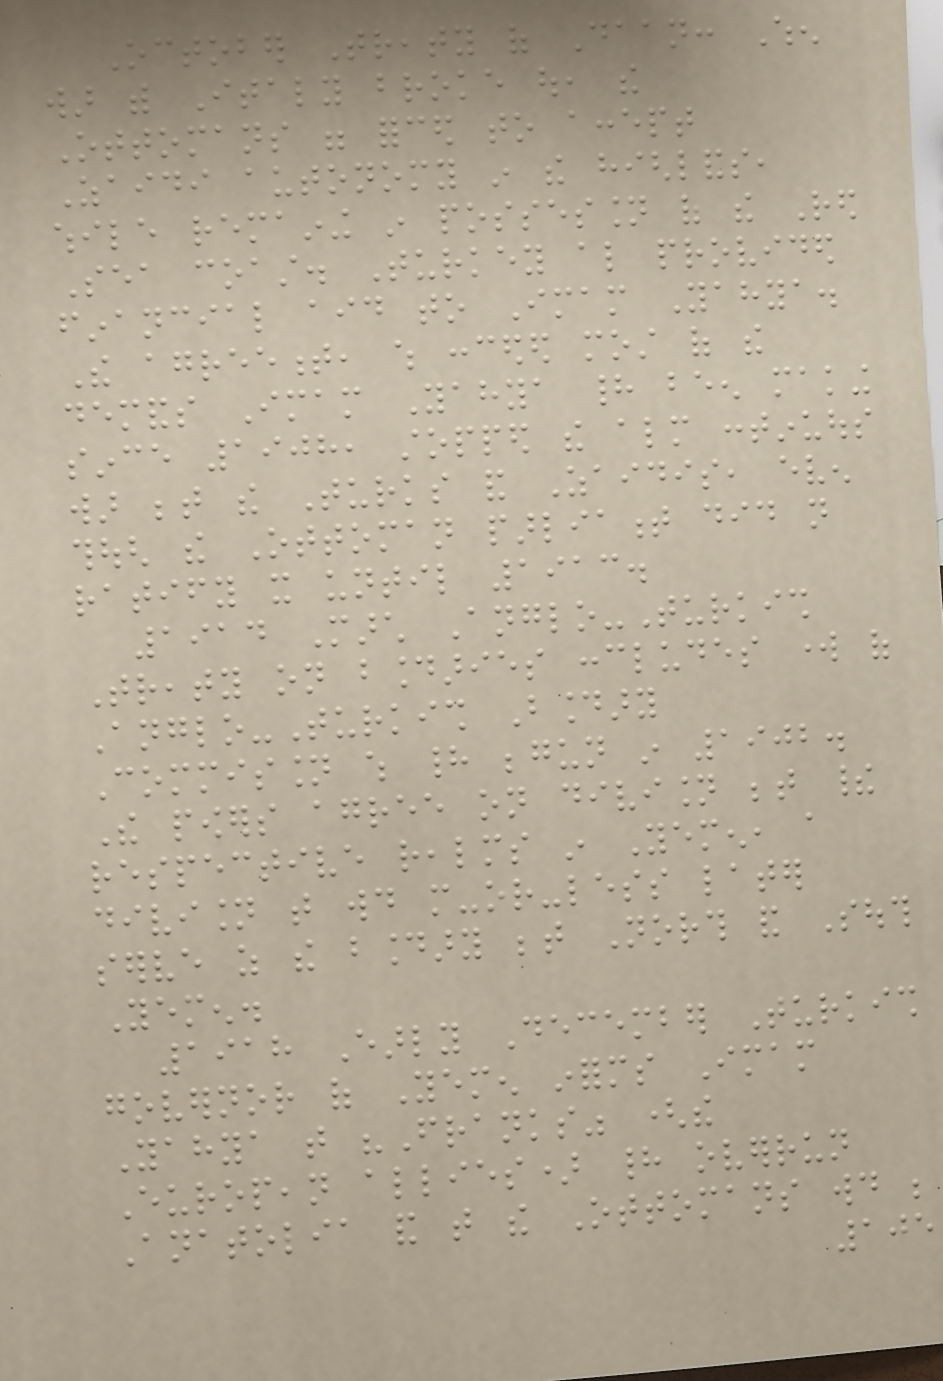October Treaty of Daan: When
war with Italy broke out, the
Ottomans were forced to accept
Zaidi autonomy in the highlands,
while remaining in possession of the Red
Sea coast. Turkey also provided
financial aid to Imam Yahya.
The agreement, which conceded most of the
demands Imam Yahya had been making
since 1908, stopped the almost continuous
war between the Turks and Zaidis, even
though the Ottoman parliament did not
ratify it until 1913.
1914 March Anglo-Turkish
Treaty on boundaries concludes work of
Anglo-Turkish Boundary
Commission which had begun in 1902.
The powers agree on division between their
respective realms in Yemen, a
division that would more-or-less later
serve as the boundary between North and South
Yemen.
1918 Early December Turkish
governor of Yemen informs Imam
Yahya that "Franks" (the
European allies) had overrun
Anatolia and that the Ottomans would be
105
